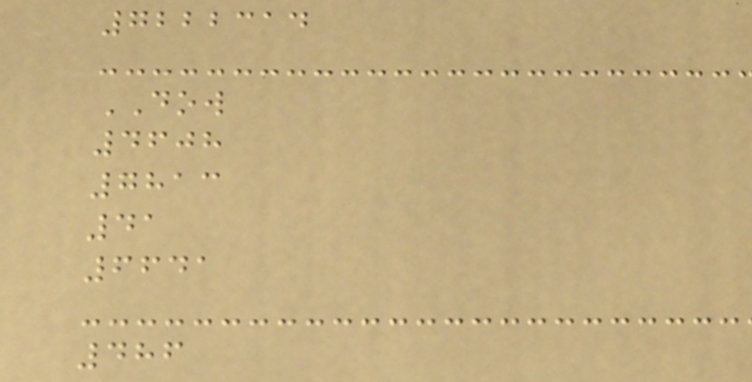7222314
DOW
4608
7813
41
6641
486
